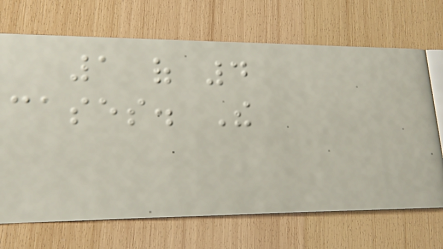1 of 4
cases. The
